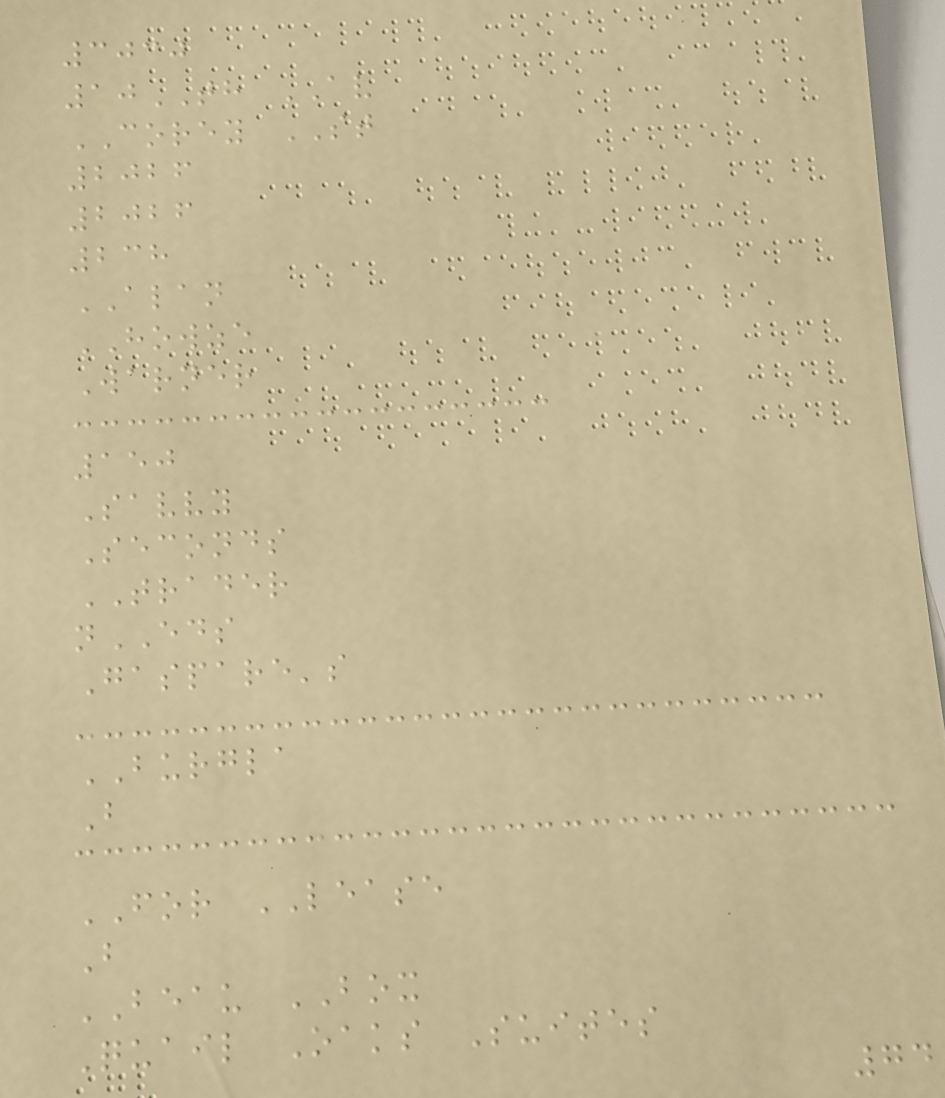3030
10TH AV
COREY ST
2026
2026
238
ALAN
HOWZE
Warner
150
Savvy
Seconds
TRADER
nEDS
Gaspare's
BURGLA
B
FOR LEASE
B
BEAU BOX
Quail Oaks Suites
74
